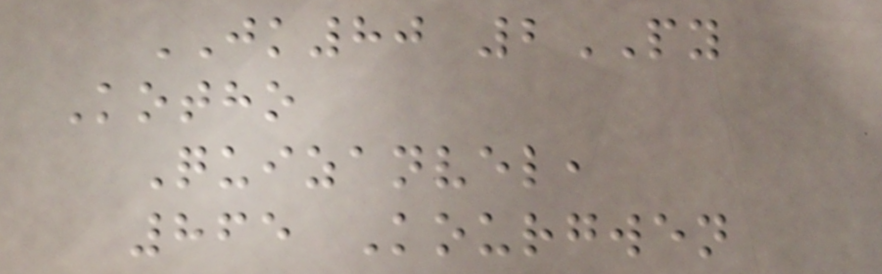JK80 2PY
Kotho
Quizanvel,
865 Kourgwen
